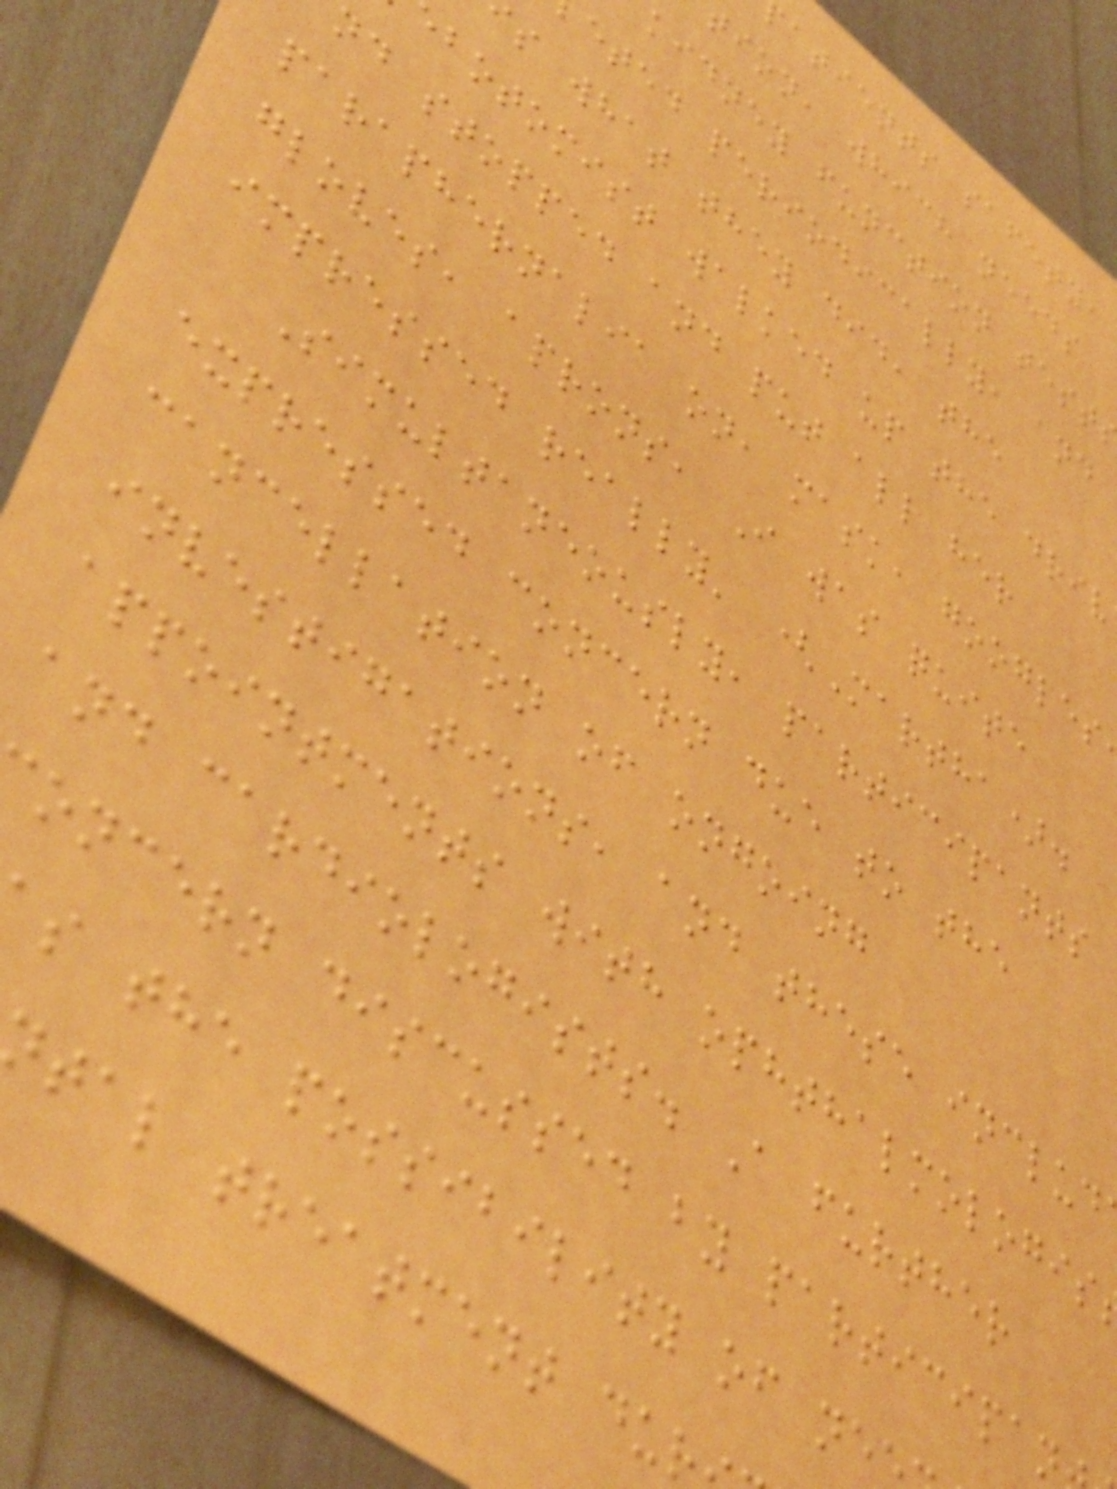atients safety,
tion, which needs
kidney function test
eted periodically, and
s what they did, the
botomist walked up the driv
nd stopped and put all her
paraphernalia on, mask, googles
gloves, aprons, I was quite
impressed really' (Martha).
Simultaneously, participants
expressed concern due to the
cancellation of ongoing
investigations, and these includ
appointments with ophthalmologis
and cardiologists. A further
oncern discussed by participan
s the possibility of ne
tal treatment dur
